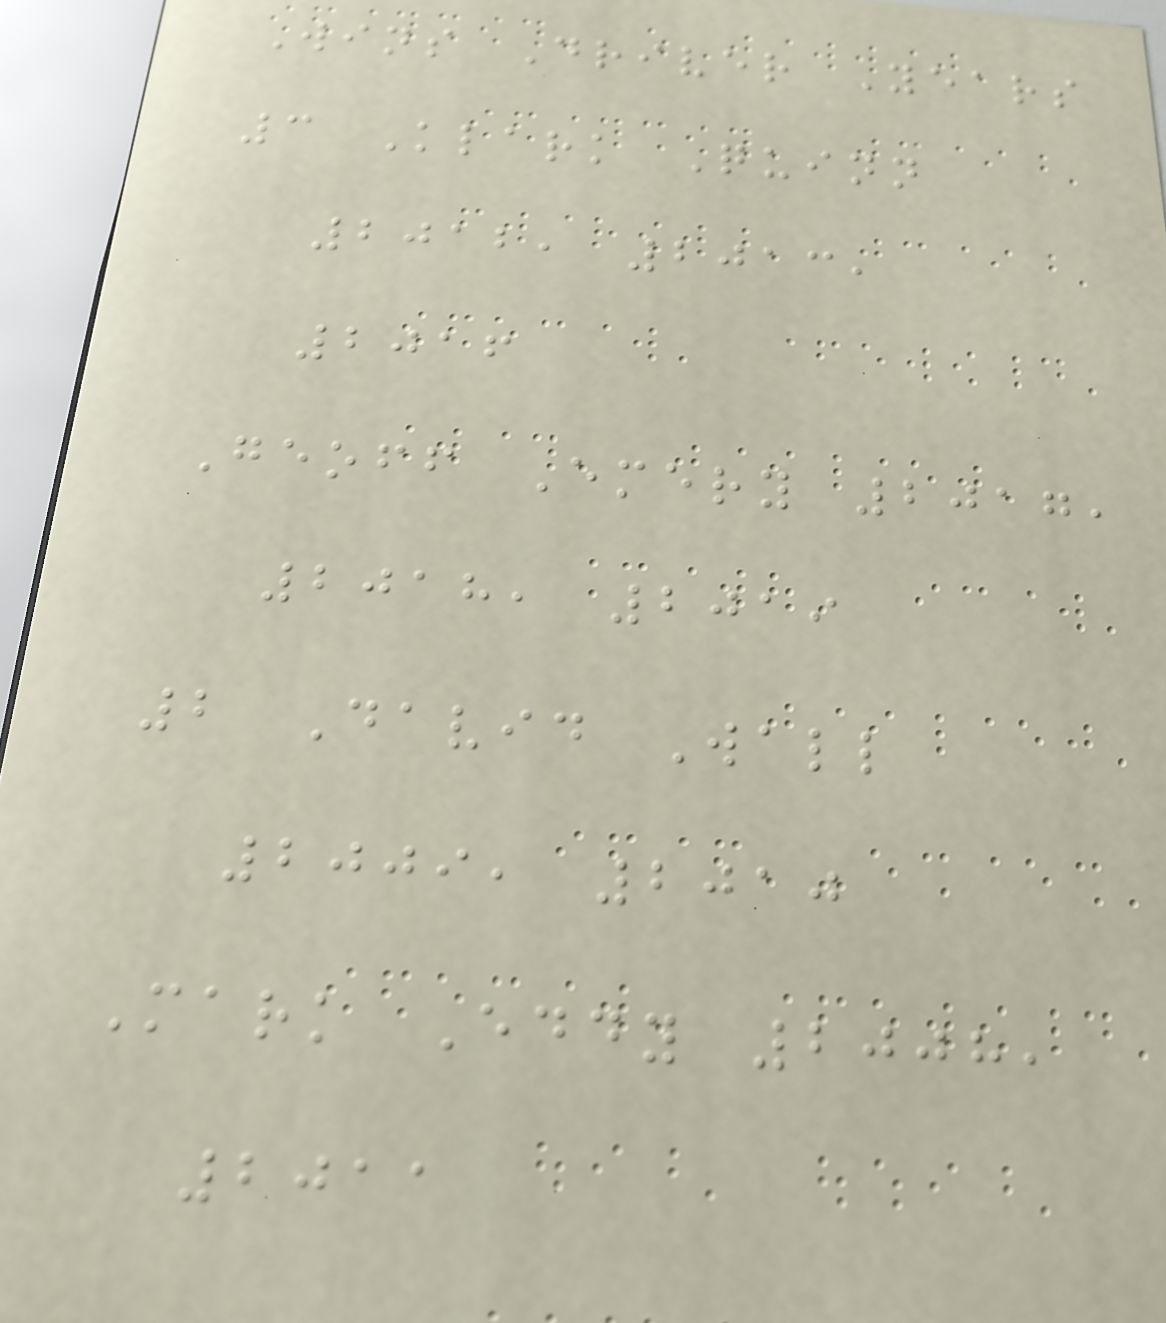Wins Driver Years
3 Klark Quinn
2012, 2013,
2016
Geoff Emery 2017,
2018, 2019
2 David Wall
2009, 2010
Mark Eddy 2008,
2011
